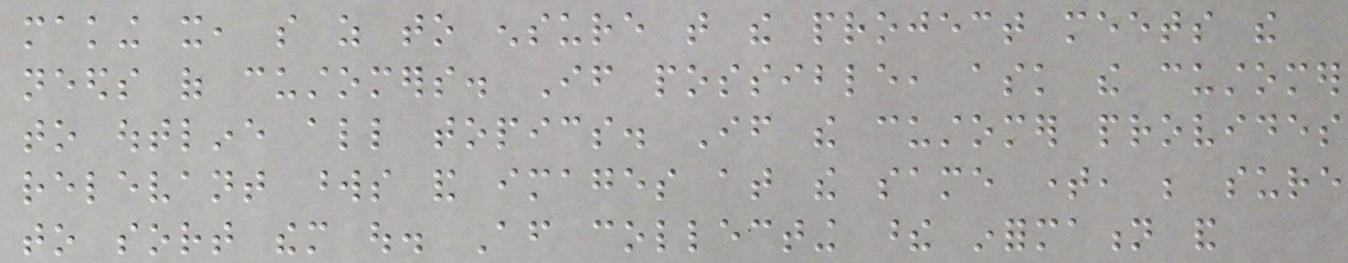making it, so as to ensure that the project meets the
needs of customers. If possible, ask the customer
to outline all topics. If the customer provides
relevant words and images at the same time, be sure
to sort them out. After collecting these information and
